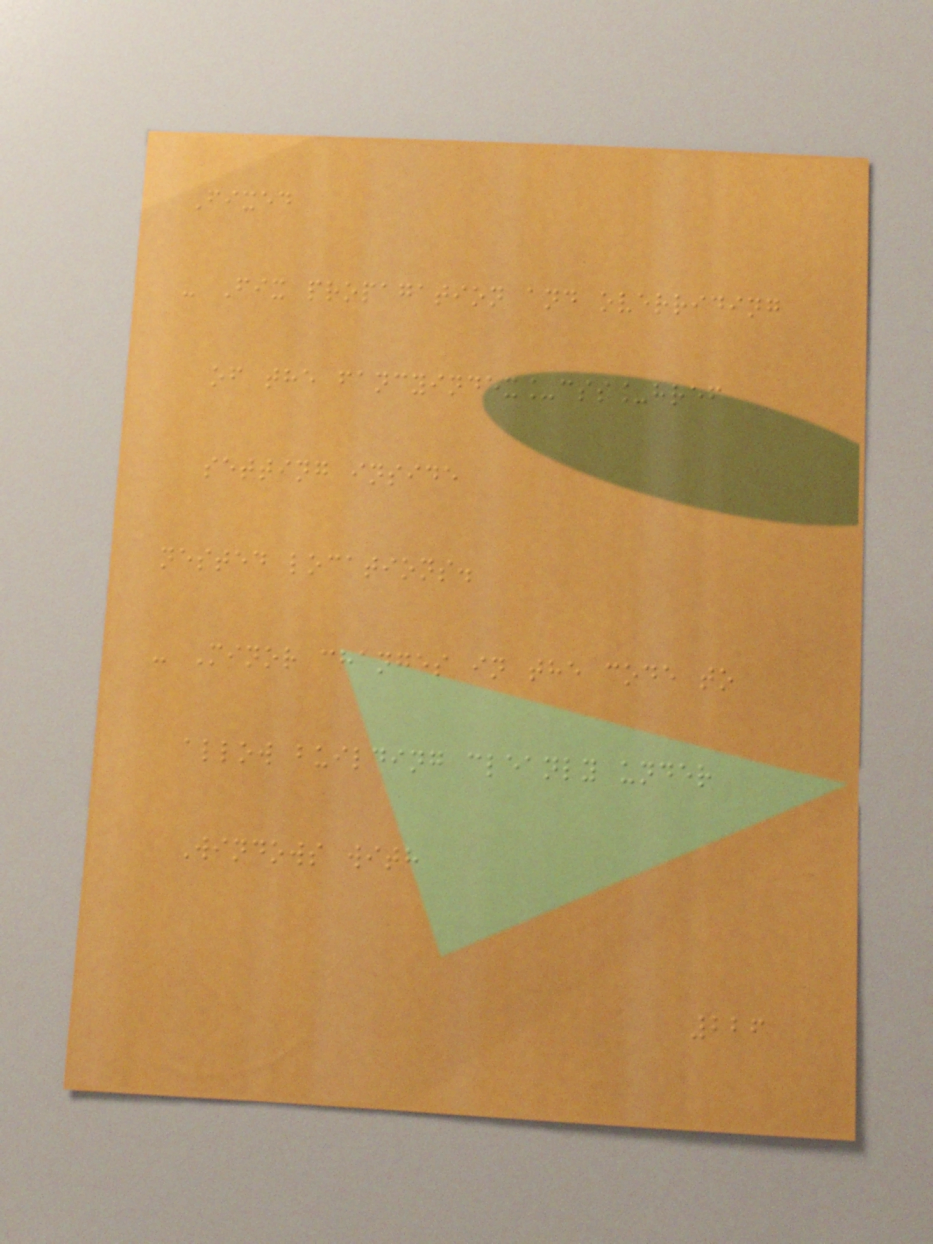Fixed
- Fix propagation and overriding
of the fancyindex_css_href
setting inside
nested locations.
- Minor changes in the code to
allow building cleanly under
Windows with
226
